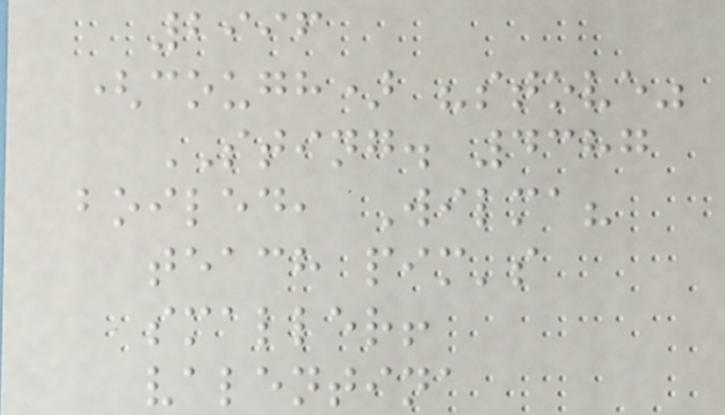2996
(cough) "stove"
STING. 4387
boiled, Wilma?
teach pim's
smaller!
valentina
